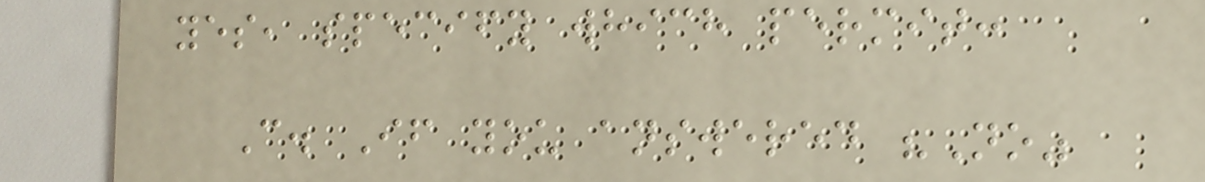yes, specify which permit:
C. If you answered "No"
